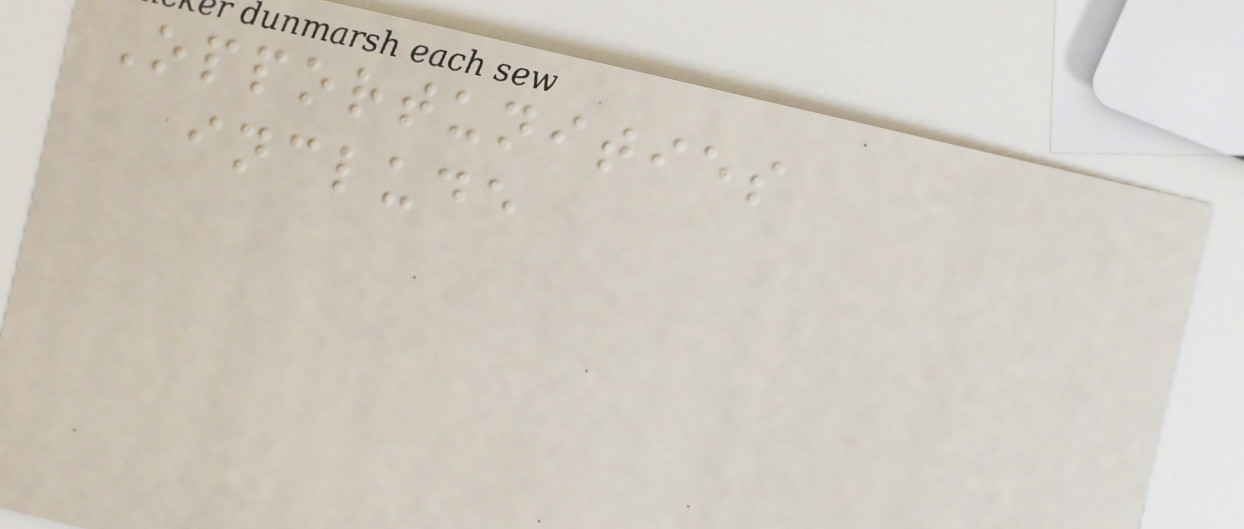Opportunities
include
